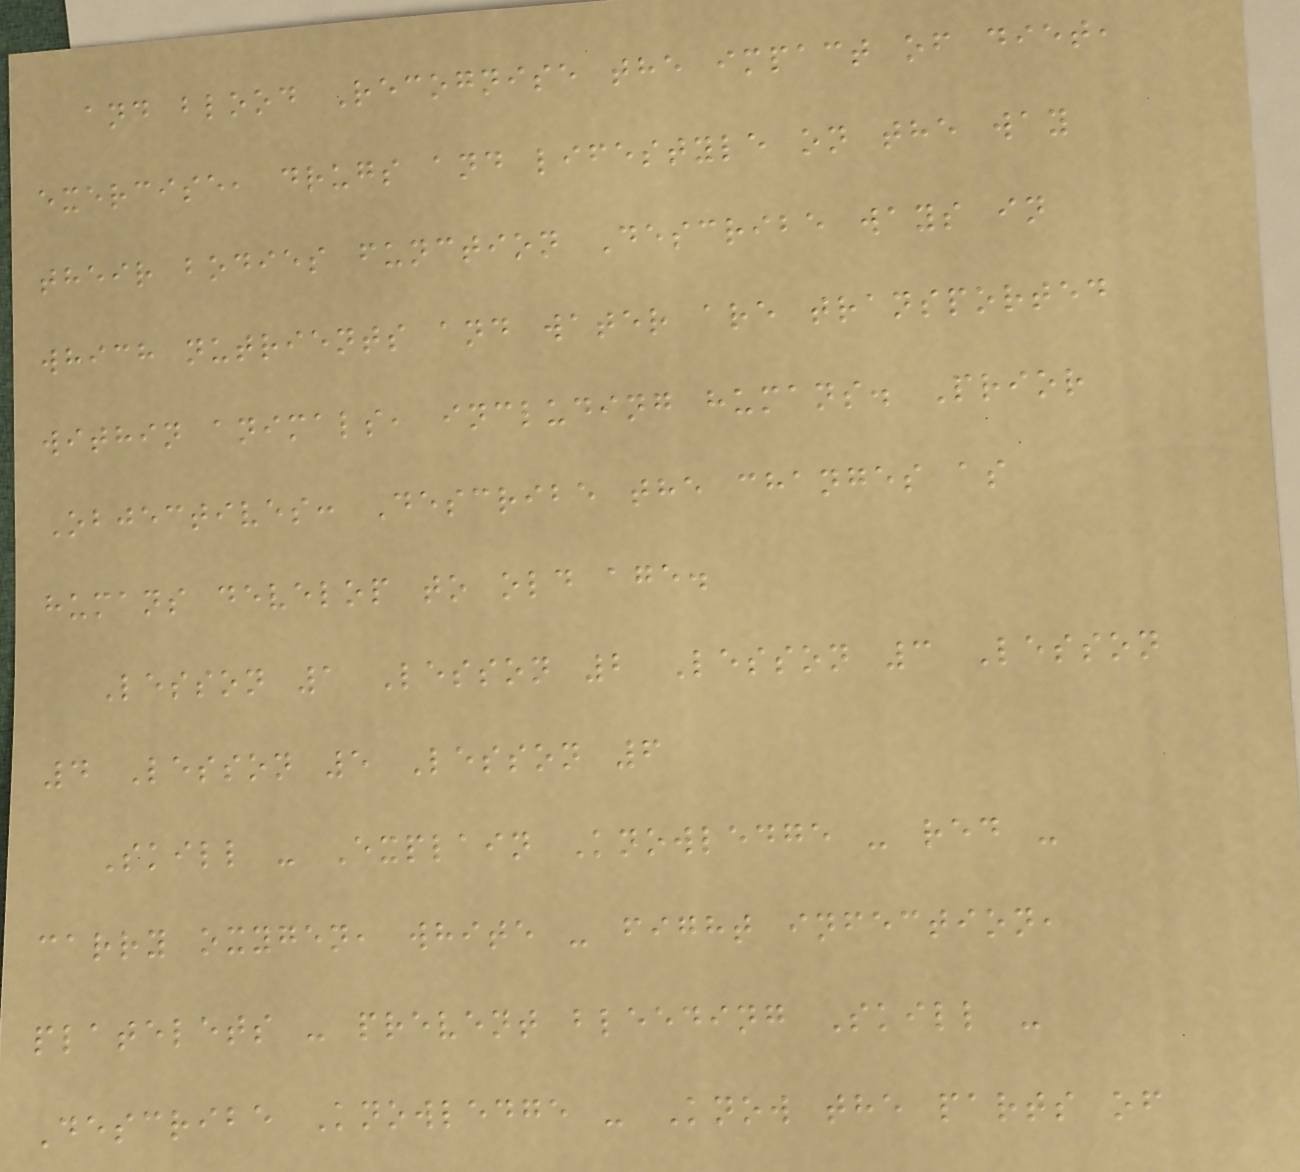and blood Recognise the impact of diet,
exercise, drugs and lifestyle on the way
their bodies function Describe ways in
which nutrients and water are transported
within animals, including humans. Prior
Objectives: Describe the changes as
humans develop to old age.
Lesson 1 Lesson 2 Lesson 3 Lesson
4 Lesson 5 Lesson 6
Skill - Explain Knowledge - red -
carry oxygen, white - fight infection,
platelets - prevent bleeding Skill -
Describe Knowledge - Know the parts of
